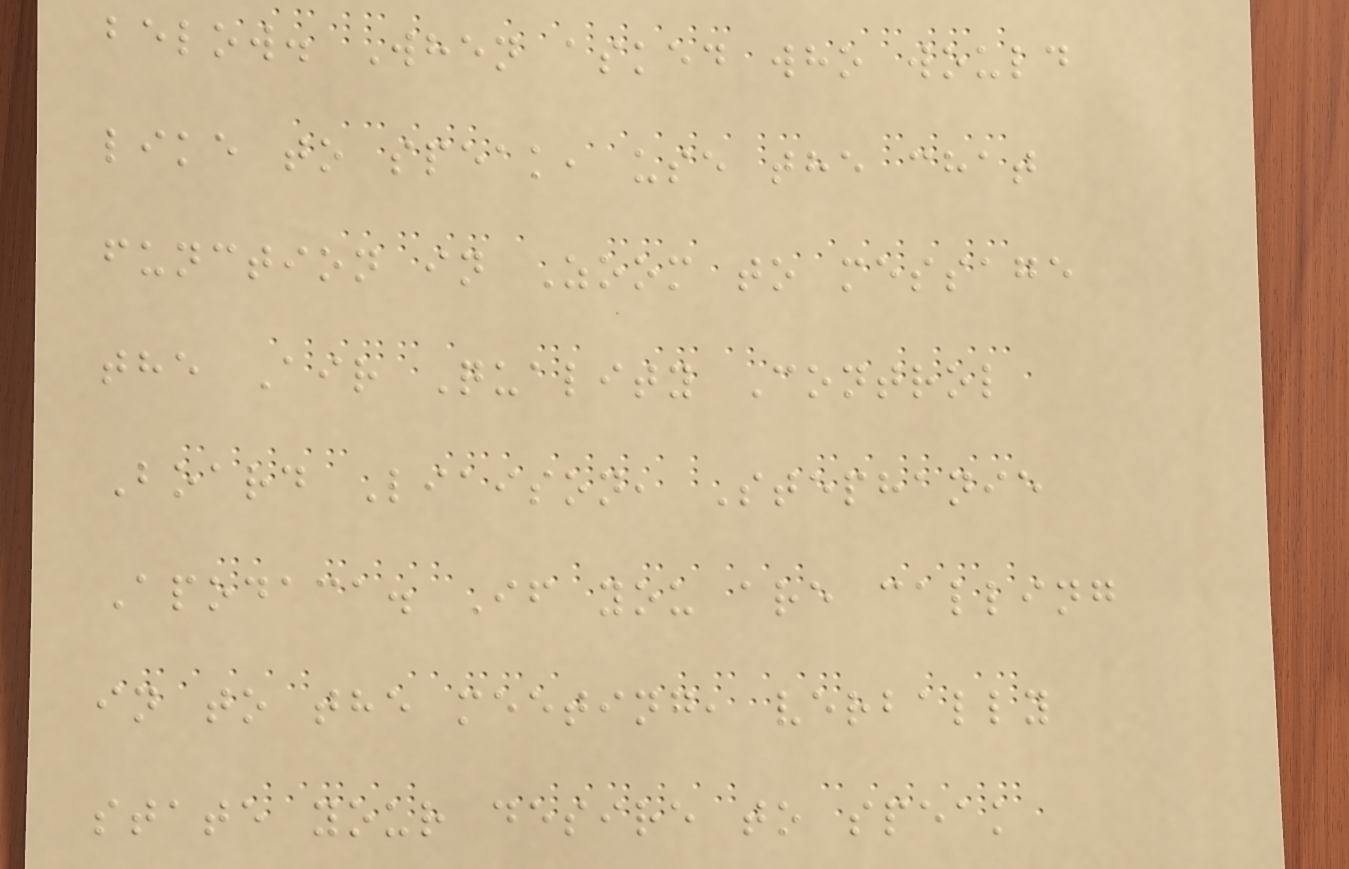below. When asked who would
like to speak, use the chat
function in Zoom to message
the Air Quality Control
Board Liaison, Stephanie
Apodaca. If you are calling
in to the meeting, verbally
state your desire to speak
